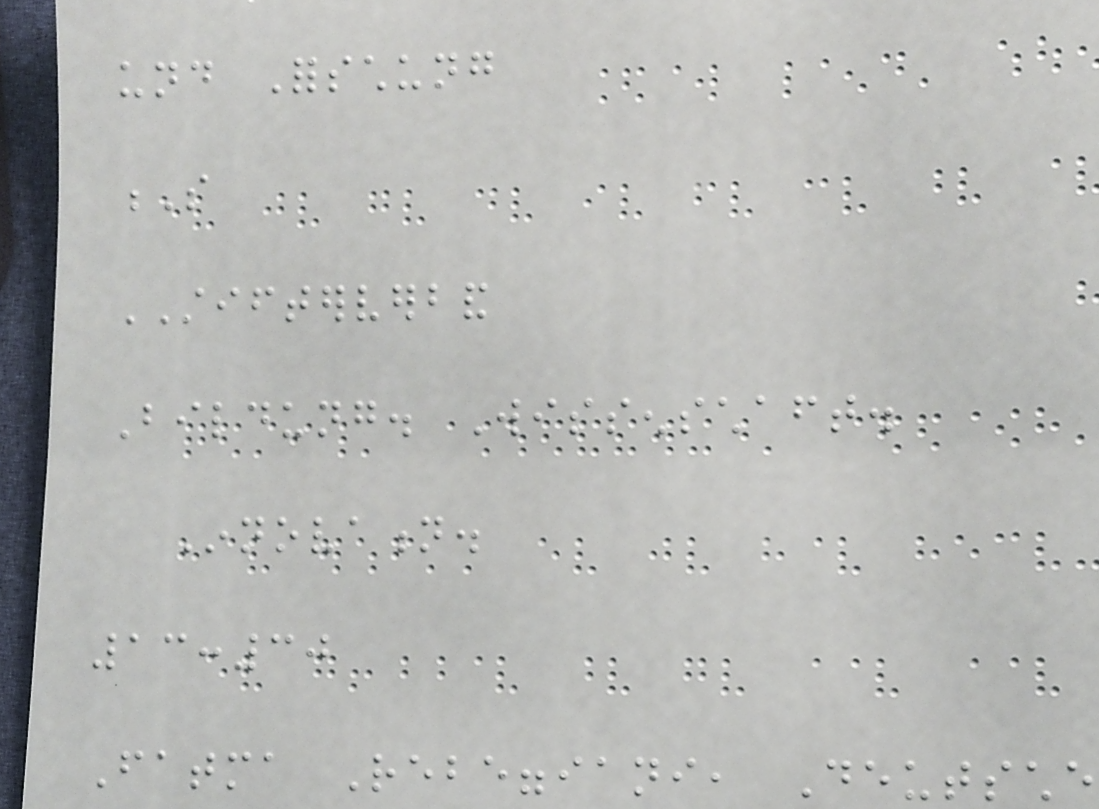und Forschung
S
STIFTERVERBAND
Bildung. Wissenschaft.
Innovation.
13:30
Fatma Rebeggiani, Deutsche
